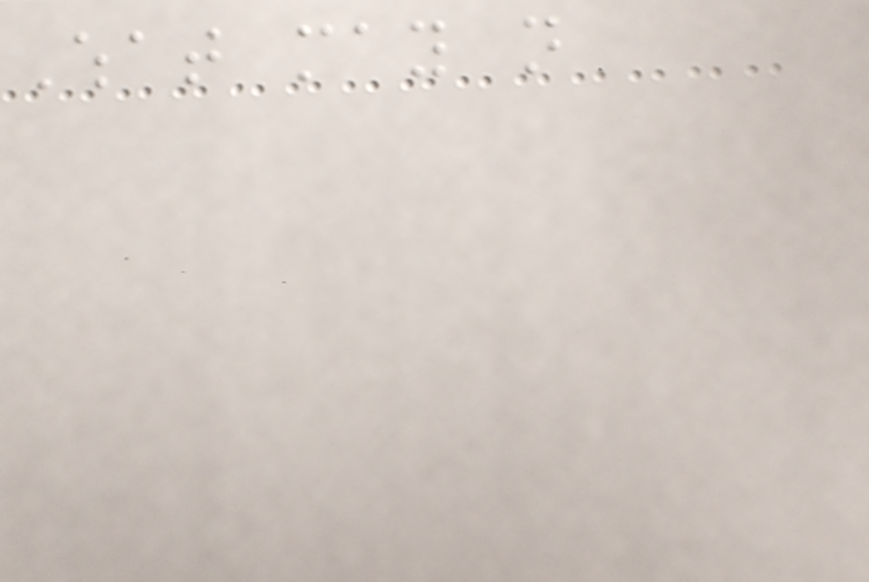What may not
